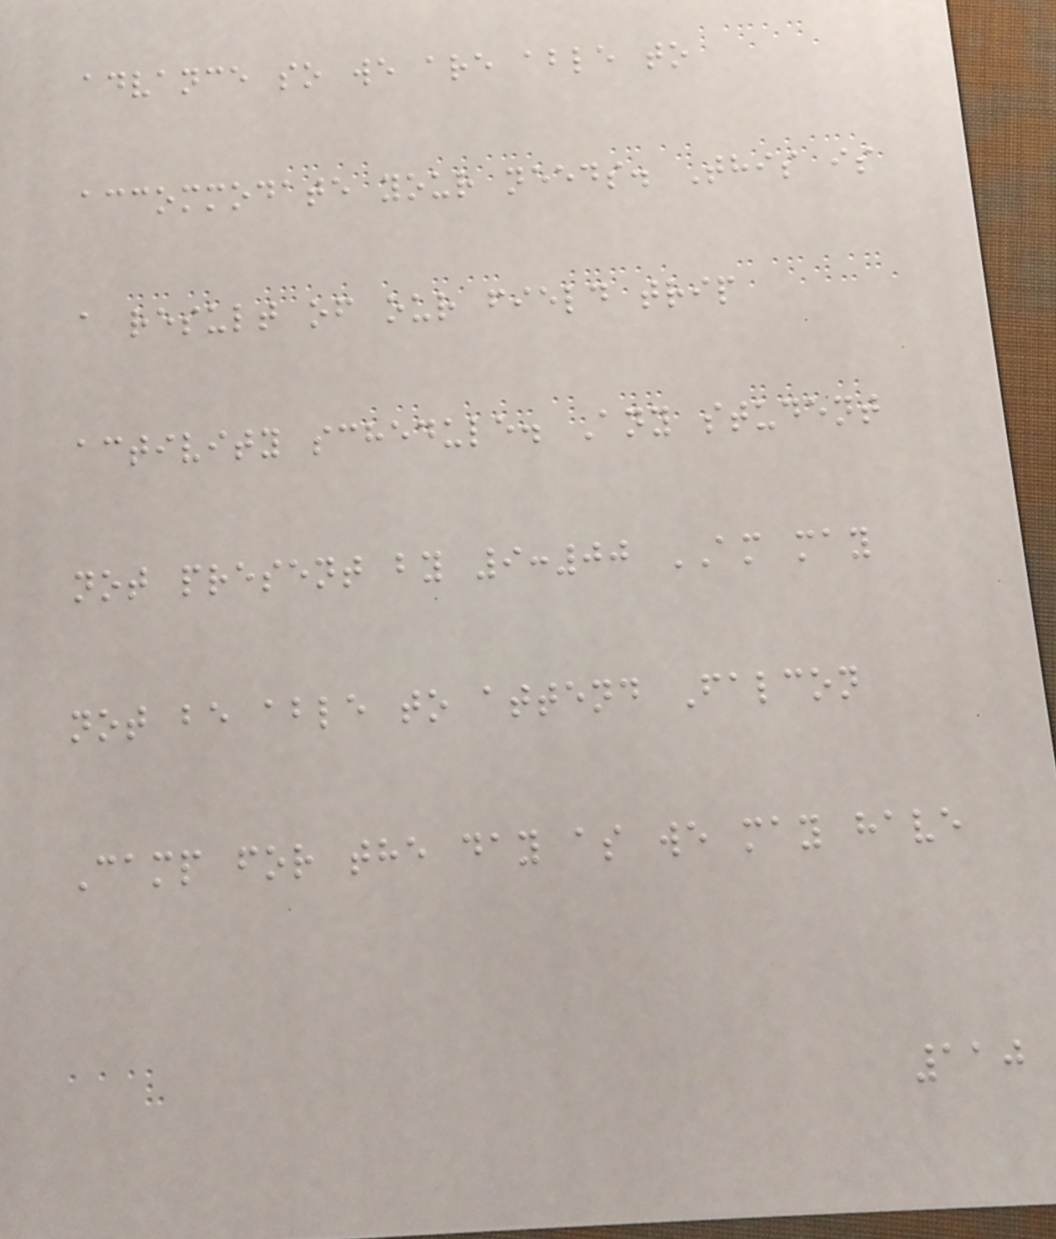advance so we are able to
accommodate your needs. This is
a result of our field trip
activity schedule. Any student
not present by 9:00 AM may
not be able to attend Falcon
Camp for the day as we may have
110
